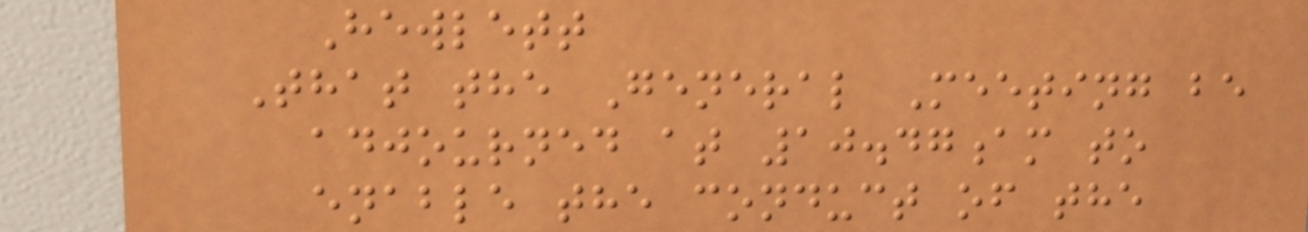Hewlett
That the General Meeting be
adjourned at 10.47am to
enable the conduct of the
